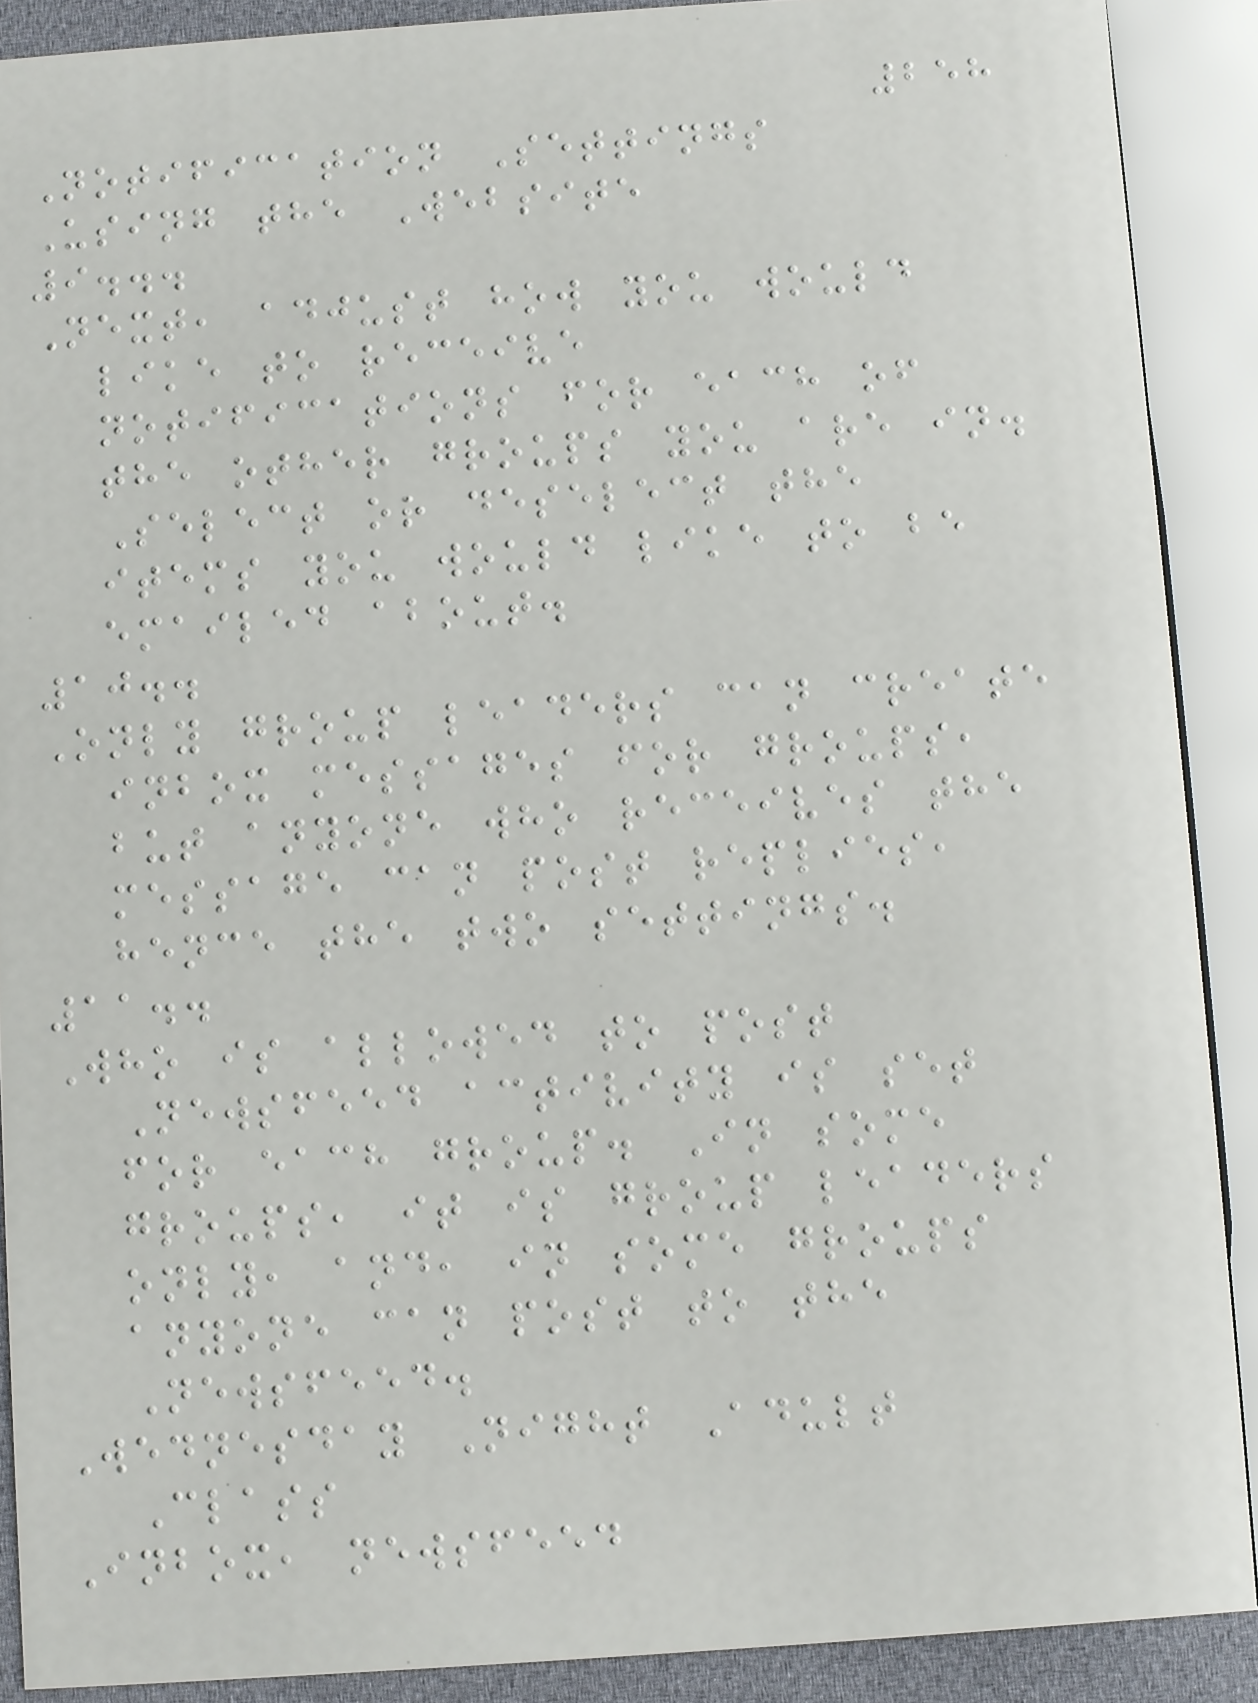258
Notification Settings
Using the Website
9...
Next, adjust how you would
like to receive
notifications for each of
the other groups you are in.
Select or deselect the
items you would like to be
emailed about.
10..
Only group leaders can create
inbox messages for groups,
but anyone who receives the
message can post replies,
hence the two settings.
11..
Who is allowed to post
Newsfeed activity is set
for each group. In some
groups, it is group leaders
only, and, in some groups
anyone can post to the
Newsfeed.
Wednesday Night Adult
Class
Inbox, newsfeed
